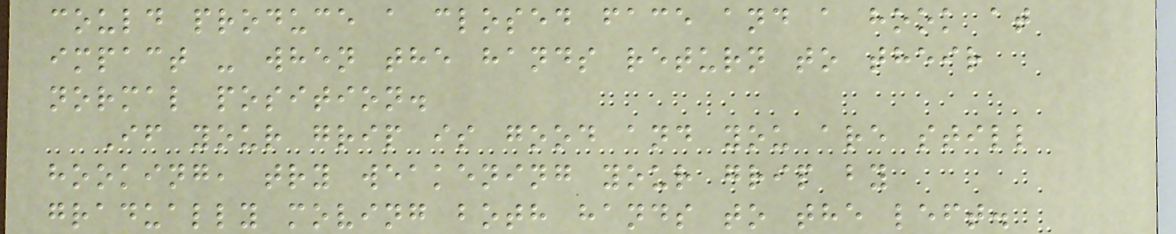could produce a closed face and a hook at
impact - when the hands return to their
normal position.
If your grip is good and you are still
hooking, try weakening your grip by
gradually moving both hands to the left.
